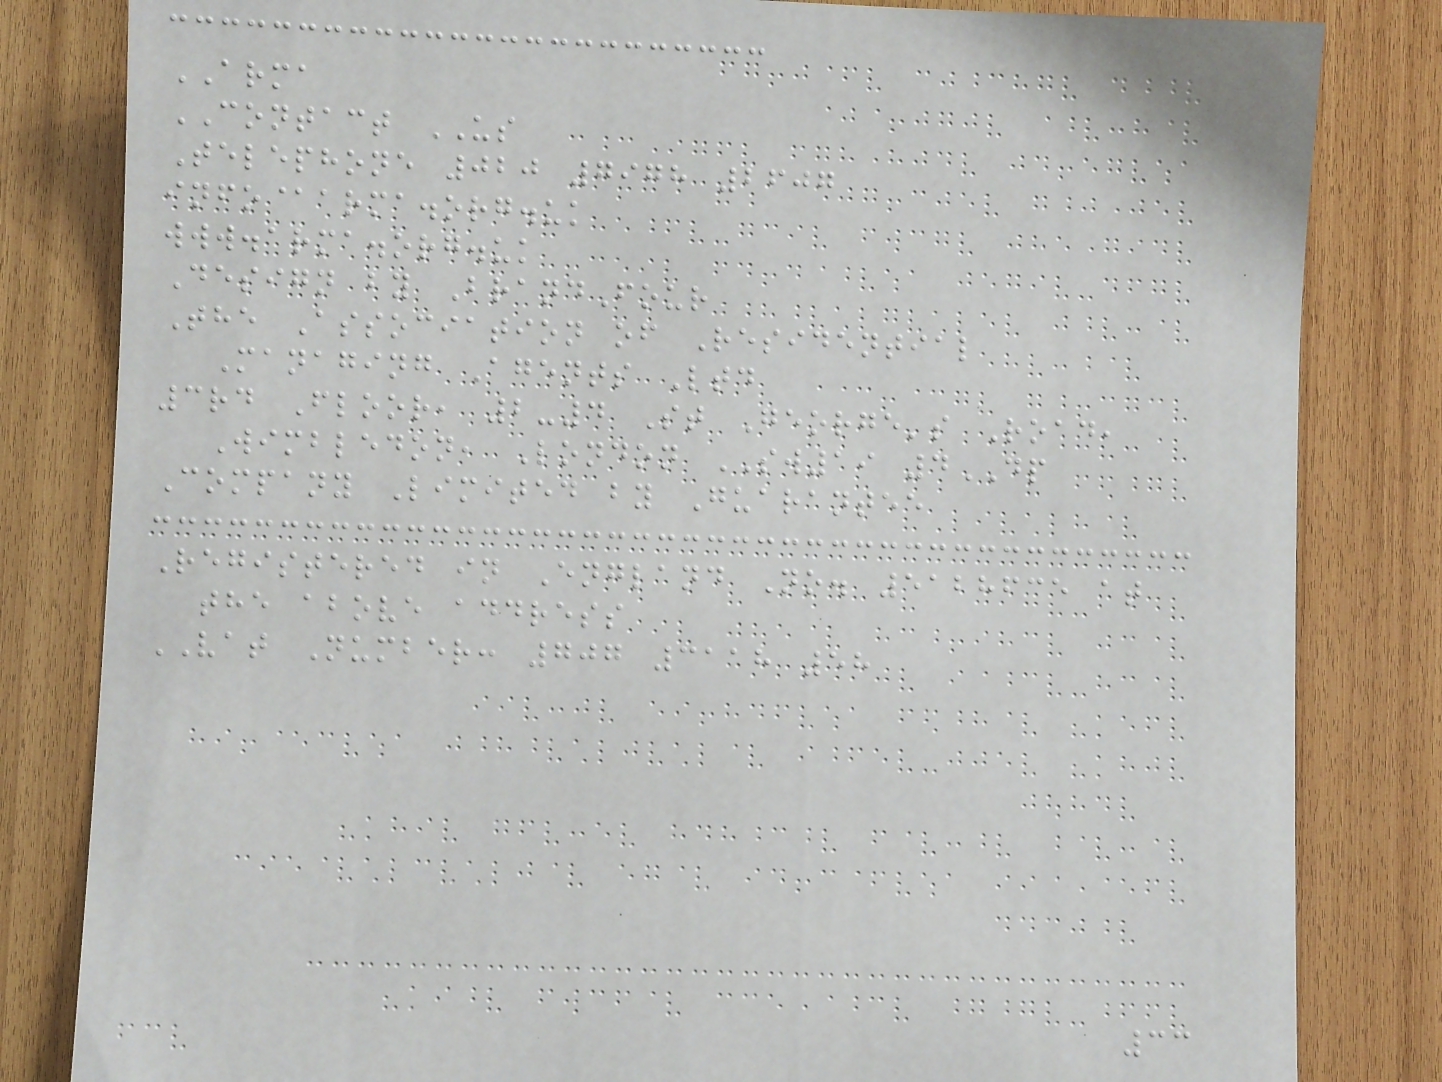ARMA
CONTACT US
Telephone 020 7978 2607
info@arma.org.uk
www.arma.org.uk
Design by BrandFour
The Association of Residential
Managing Agents Ltd
3rd Floor, 2-4 St George's Road,
Wimbledon, London SW19 4DP
Company Limited by Guarantee
Registered in England No. 5128635 at
the above address
VAT Number: 707 3118 58
33
